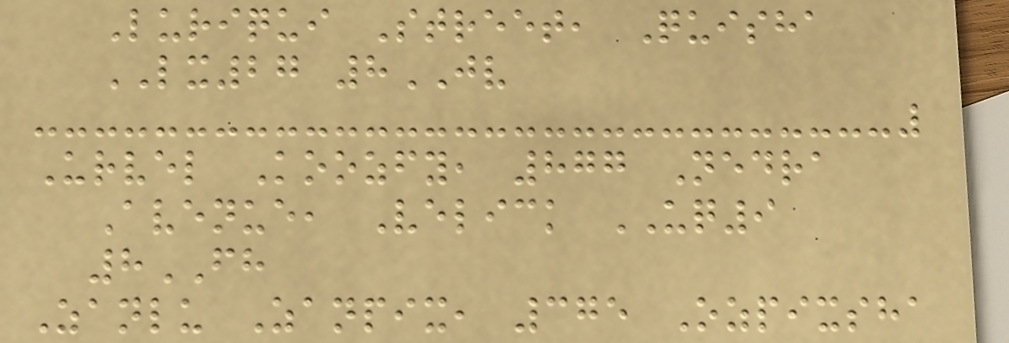Luriqui Street, Quisha
LX27 8JV
Urvel Koozfy, 877 Nedra
Avenue, Velick UQ9
8FH
Zanlu Zanpix, 375 Ozpixsha
